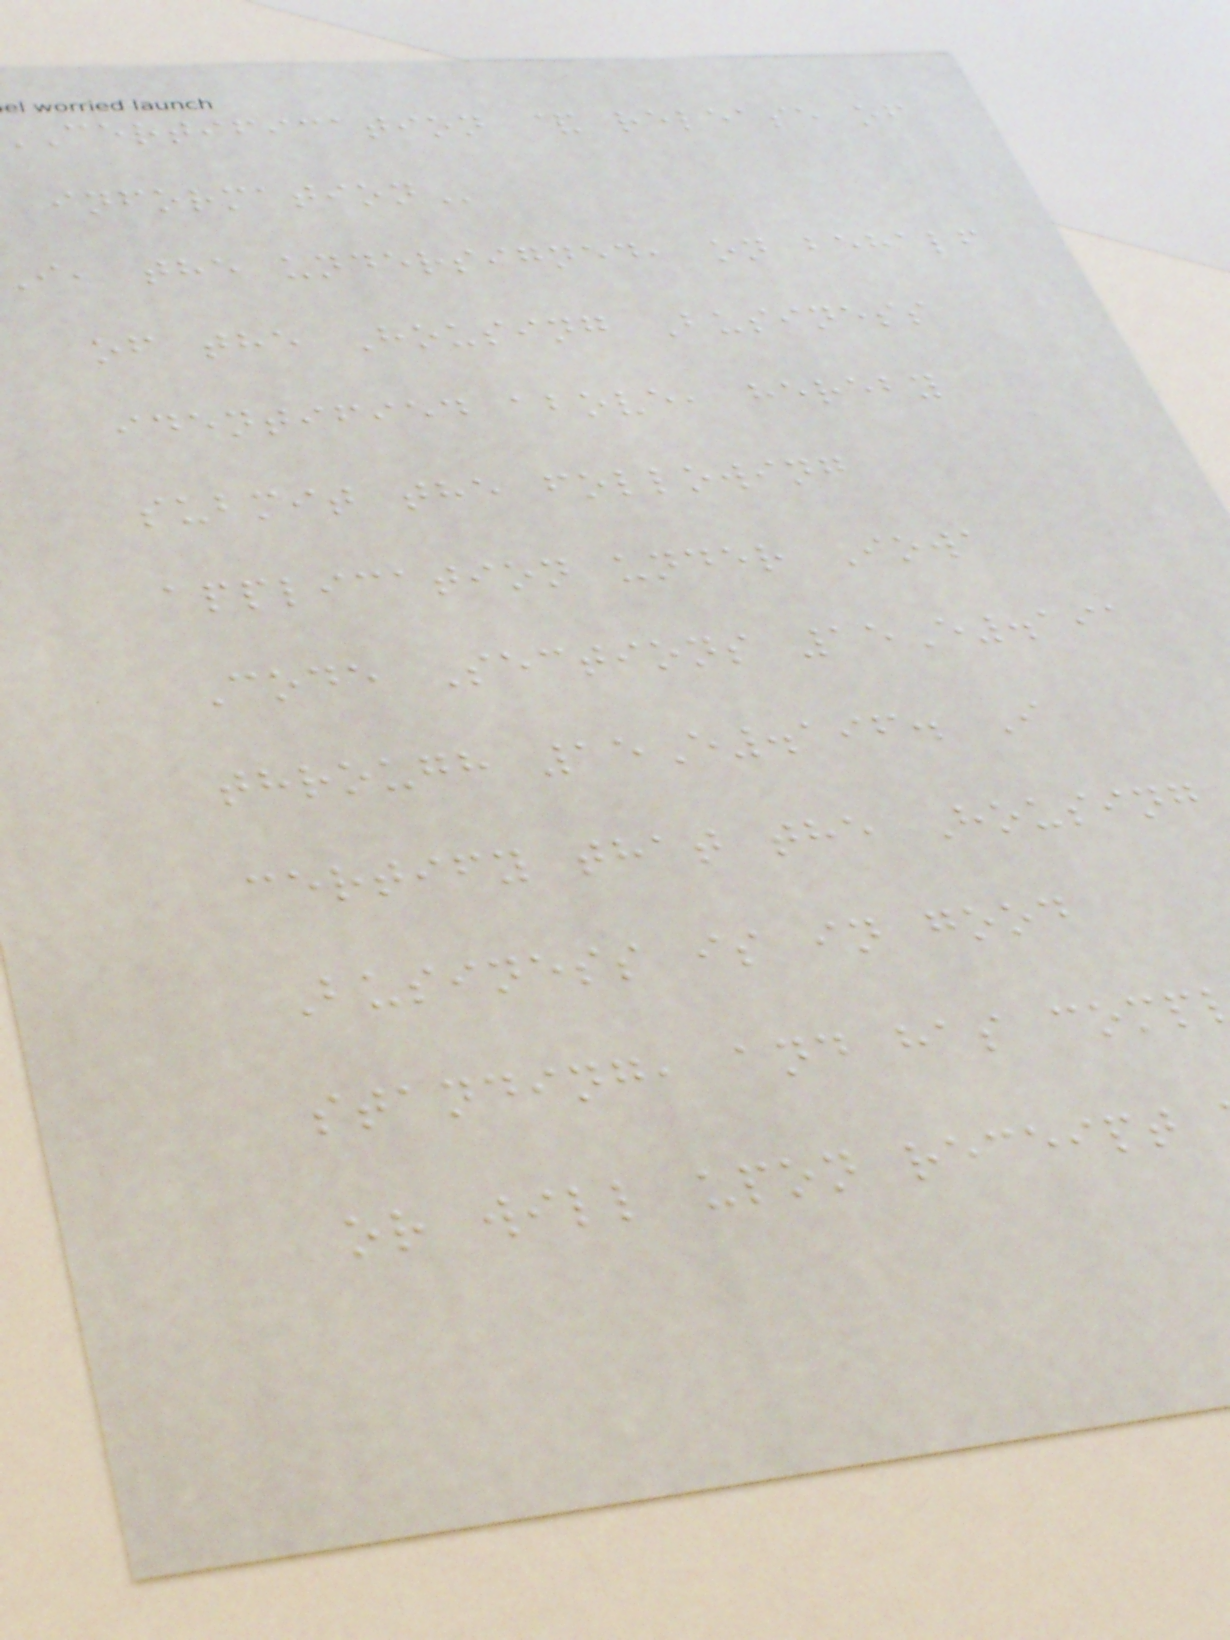certification & release of
i, the undersigned, on behalf
of the Housing Business
identified above, hereby
submit the following
application under Iowa
Code Sections 15E.191
through 15E.196. I
certify that the Housing
Business is in good
standing, and has comp
or will upon receipt
